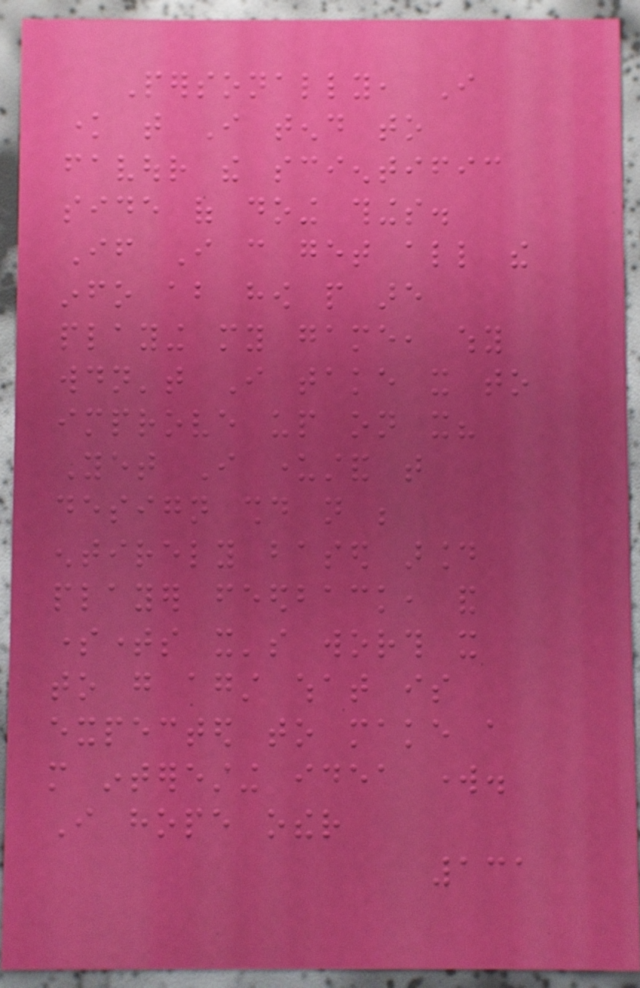Personally, I
know that I tend to
favour the scientific
side of doing things.
If I can get all the
info about how people are
playing my game, why
wouldn't I take it to
improve up on it?
Yet I understand that
design should not be
entirely based around
player feedback, and
sometimes it's worth it
to go against what is
expected to make a
more interesting idea work.
I hope other
131
